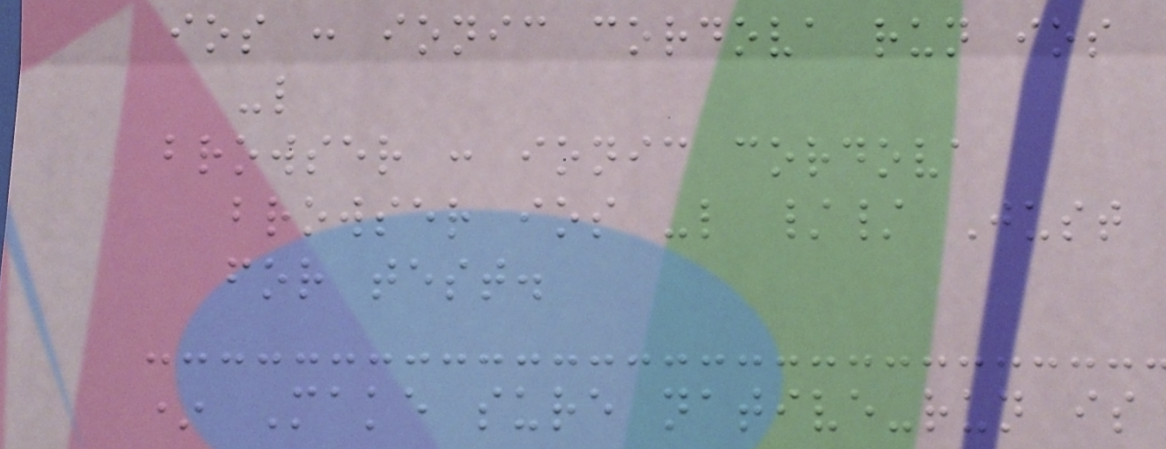ios : ionic cordova run ios
-l
browser : ionic cordova
browser ios -l // Just
for test.
* Make sure native-run is
